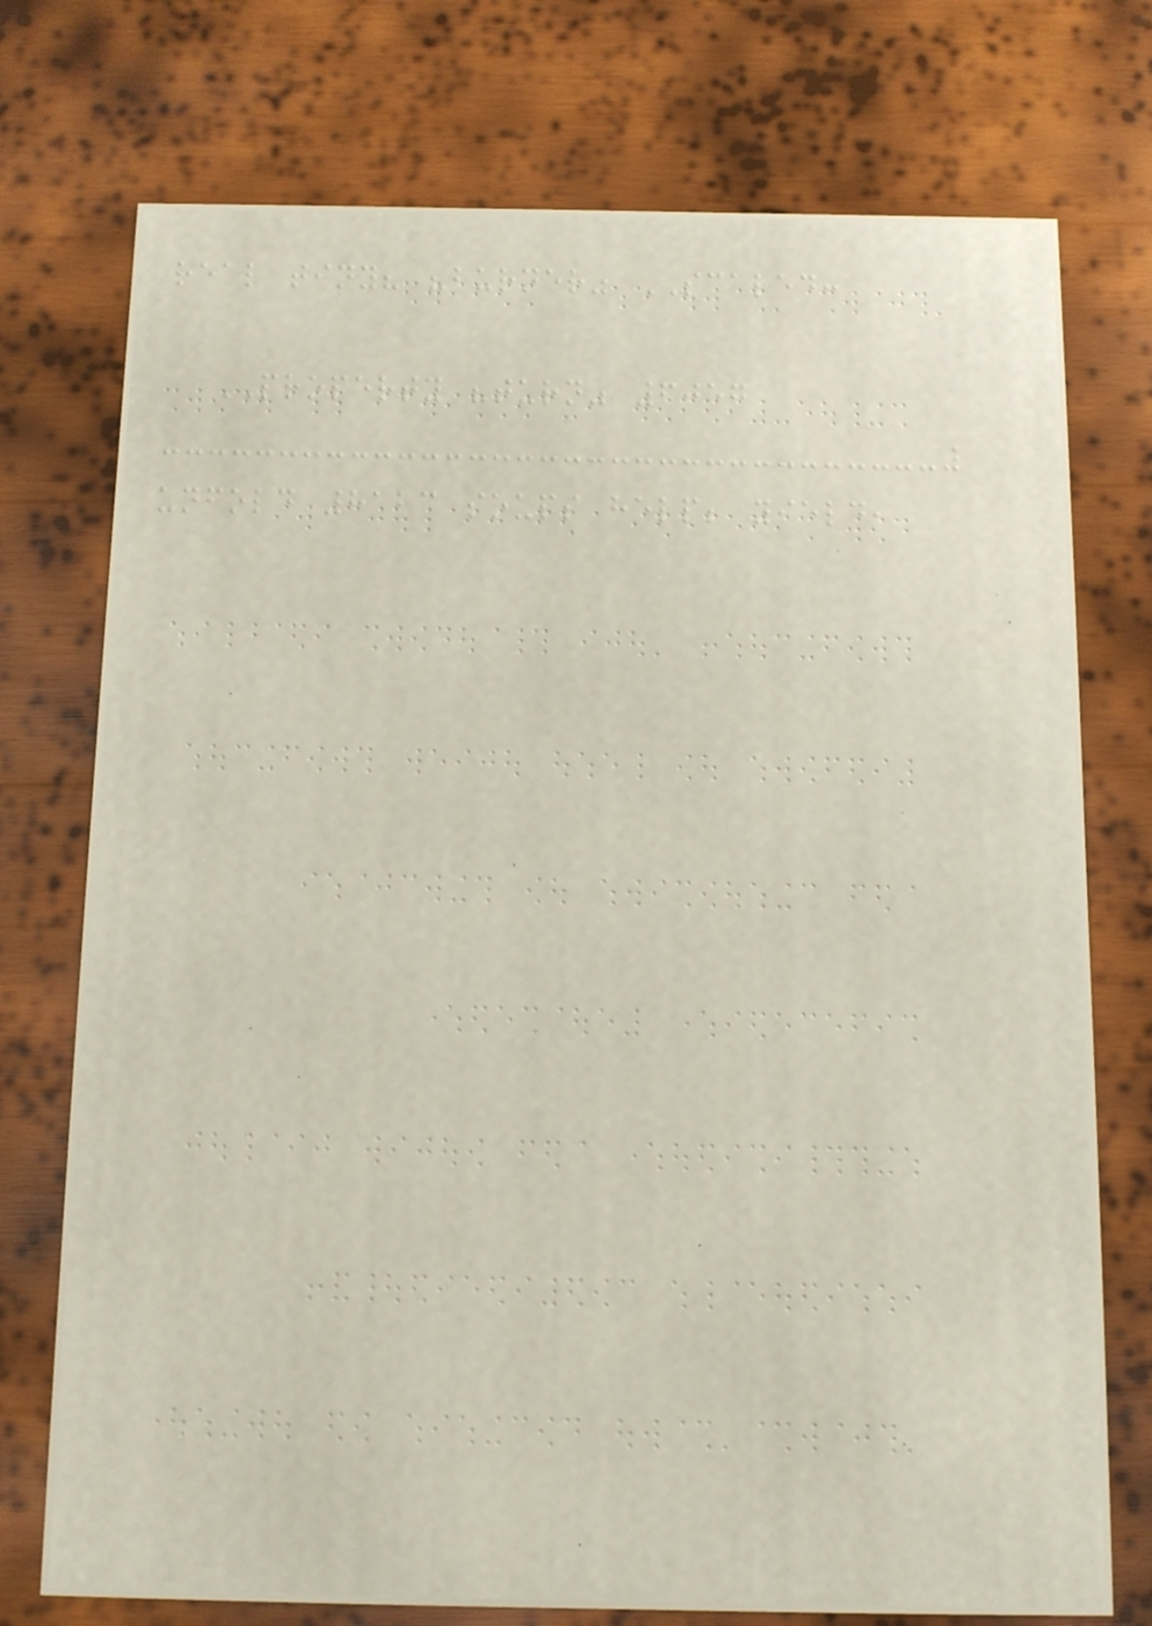real tiny? "burner" SCALED:
PROPERTY "turn" 6057
unfold 8123 soups help; yield,
